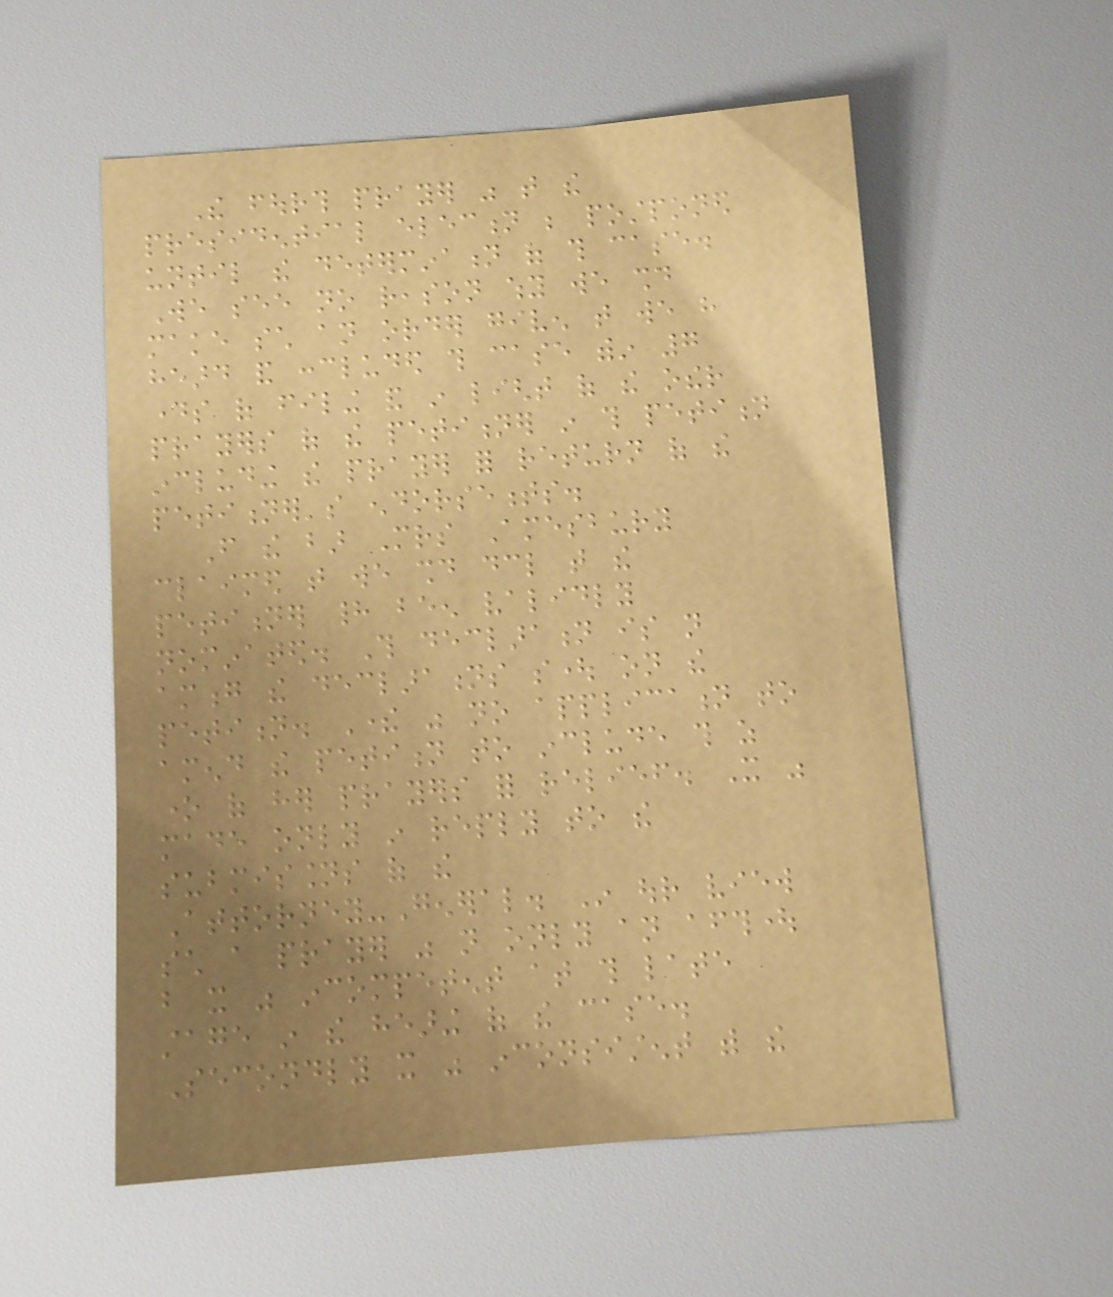The fourth prayer was that the
presidential election be postponed
until the determination of this case.
We see no reason why we should
make such an order given that we have
heard and concluded this case within 7
days of filing and in light of the other
prayers of the petitioner in this petition
including the prayer for return of the
petitioner's endorsements.
From the bar Mrs Amesbury
claimed that we should declare that the
petitioner had been validly
nominated. This declaration is not
among the declarations sought on the
petition. There was no application to
amend the petition to include this as
one of her prayers for relief. It was
made only in reply to the
submissions of the
Attorney-General. In our view
such a prayer was not only an afterthought
but it was incompetent at this late
stage in the hearing of the case.
Secondly it was inconsistent with the
